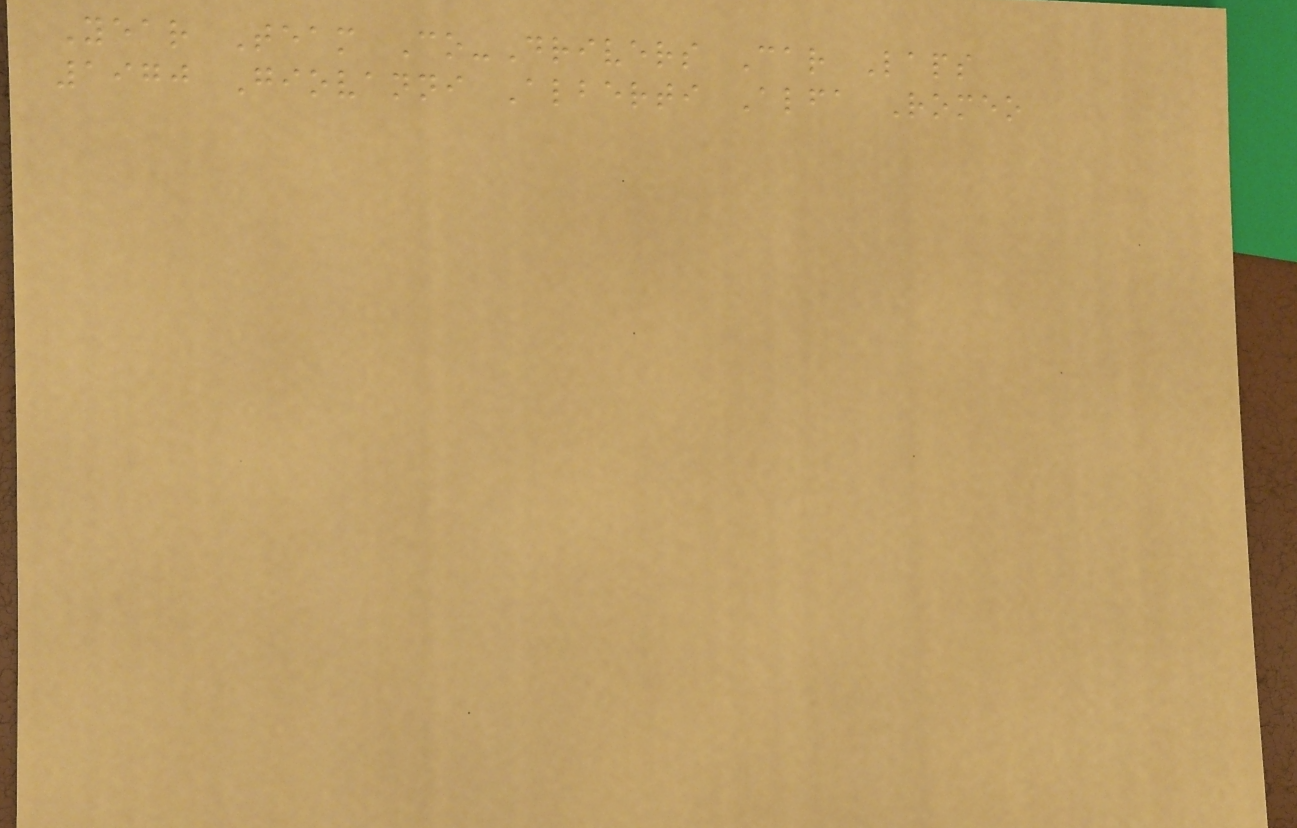Year Team Co-Drivers Car Laps
1970 Giovanni Alberti Alfa Romeo
